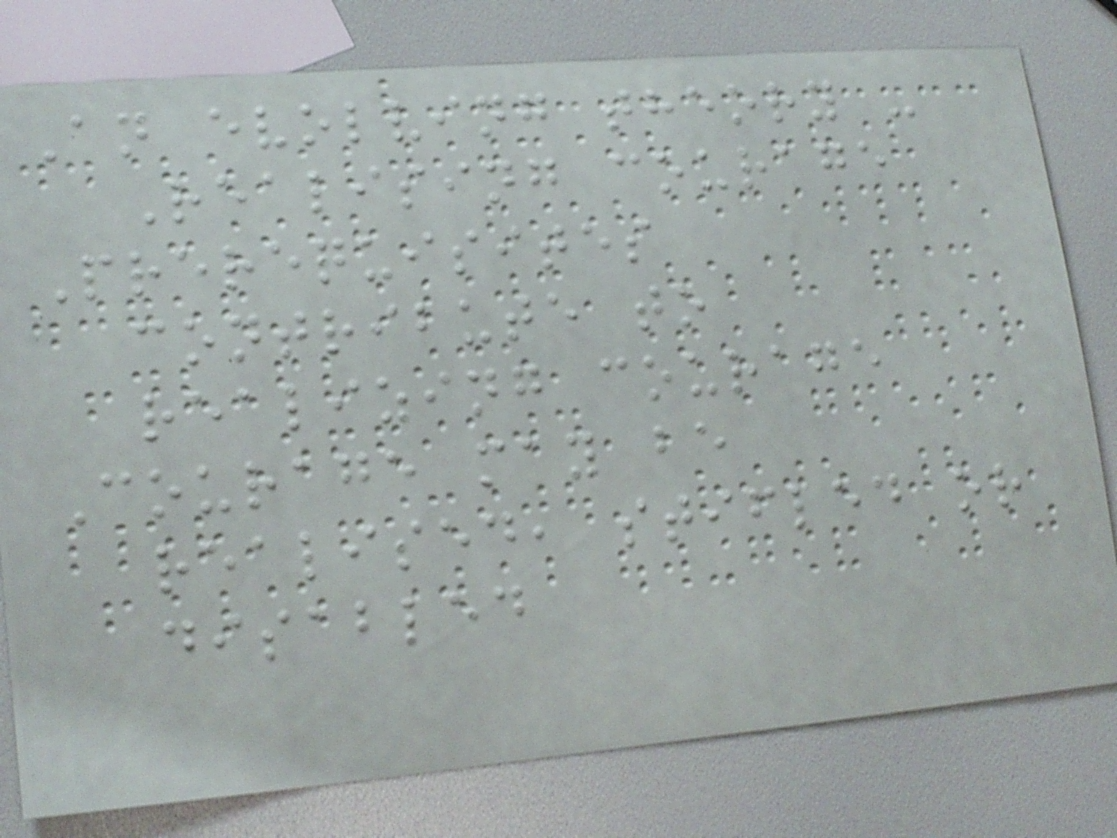An evolving theory -
Realising courage
Prerequisites
contribute to
realizing courage
Courage may be
realised, stifled or
disabled
